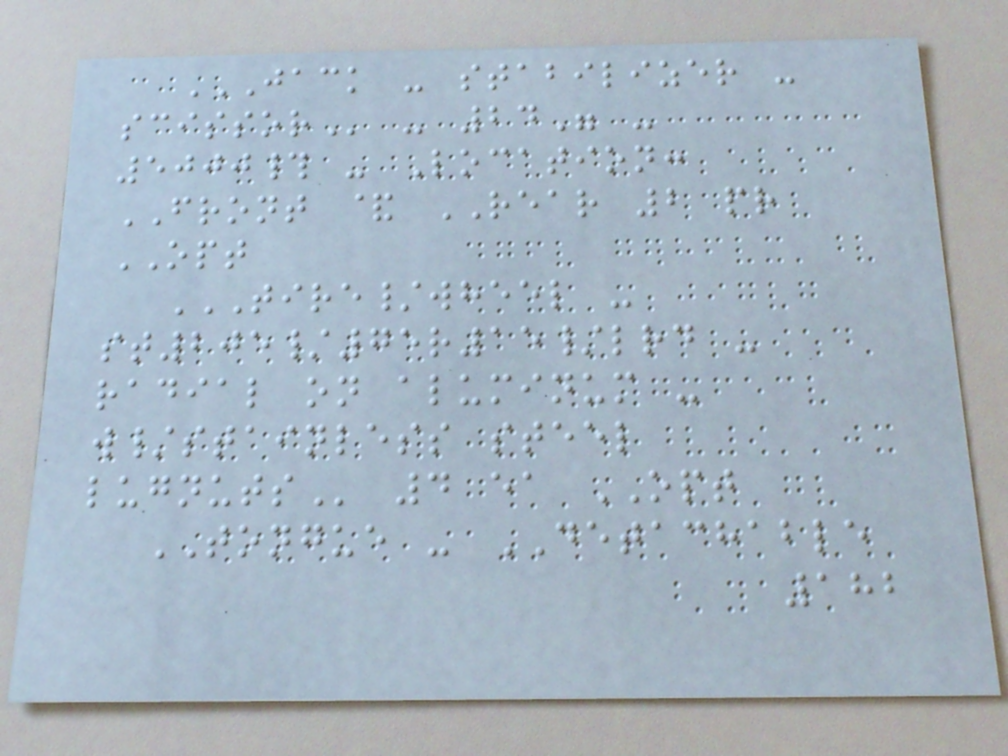JACK - STABILIZER -
SCISSOR - 24" -
5000# - Location:
FRONT & REAR 2 pr
OPT
TIRE/WHEEL -
ST205/75R15/LRD -
RADIAL ON ALUMINUM -
W/STAINLESS STEEL
LUGNUTS 4 ea OPT
TONGUE - DETACHABLE
182
